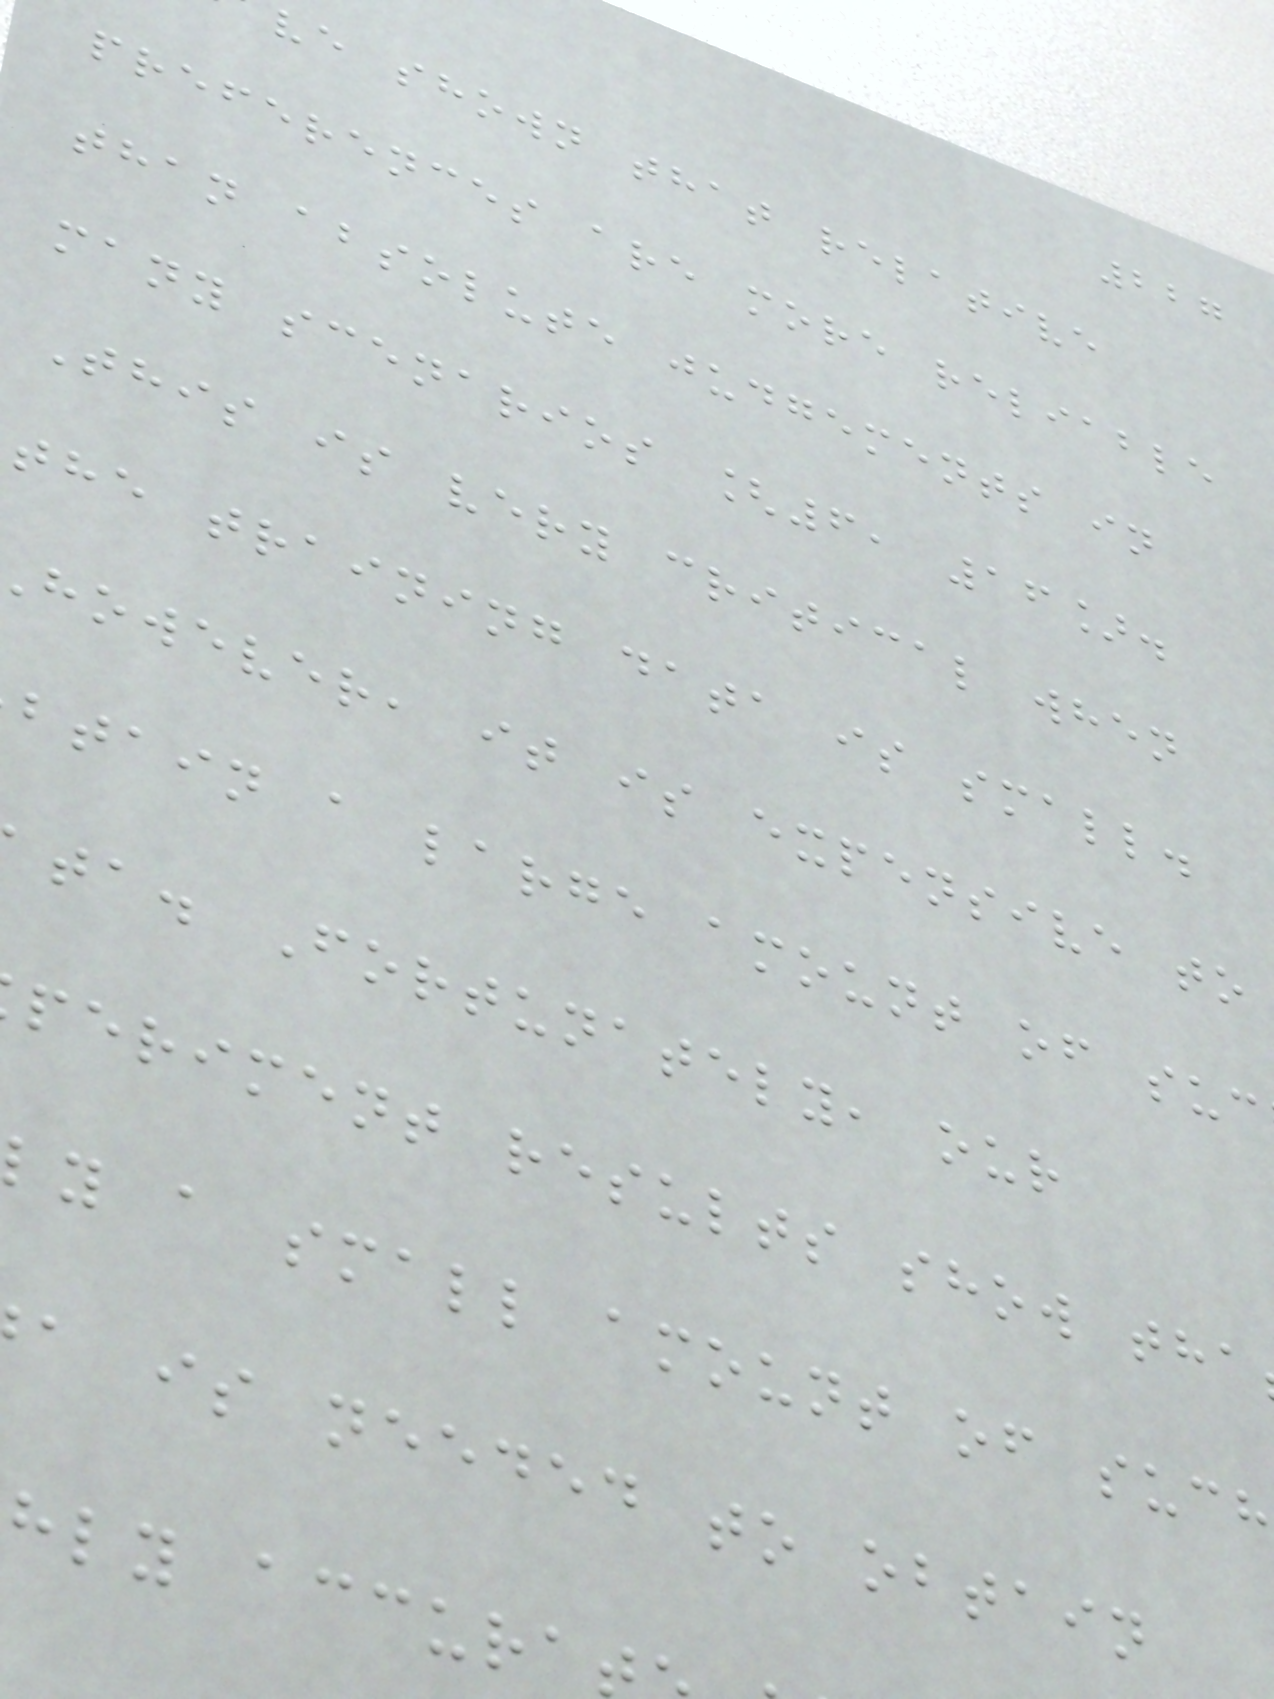227
ve shown that relative
preferences are more reliable
than absolute judgements in
many scenarios [6, 16].
This is very critical when
the training data is small.
however, it is expensive to
btain a large amount of suc
ta. Fortunately, our
periment results show tha
y a small amount of such
a is needed to obtain
hly accura
